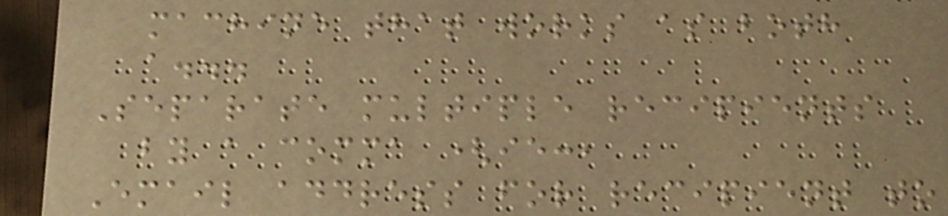machine that works as both
a...
Separate multiple recipients
by a comma (ie:,
Email address for recipient to
